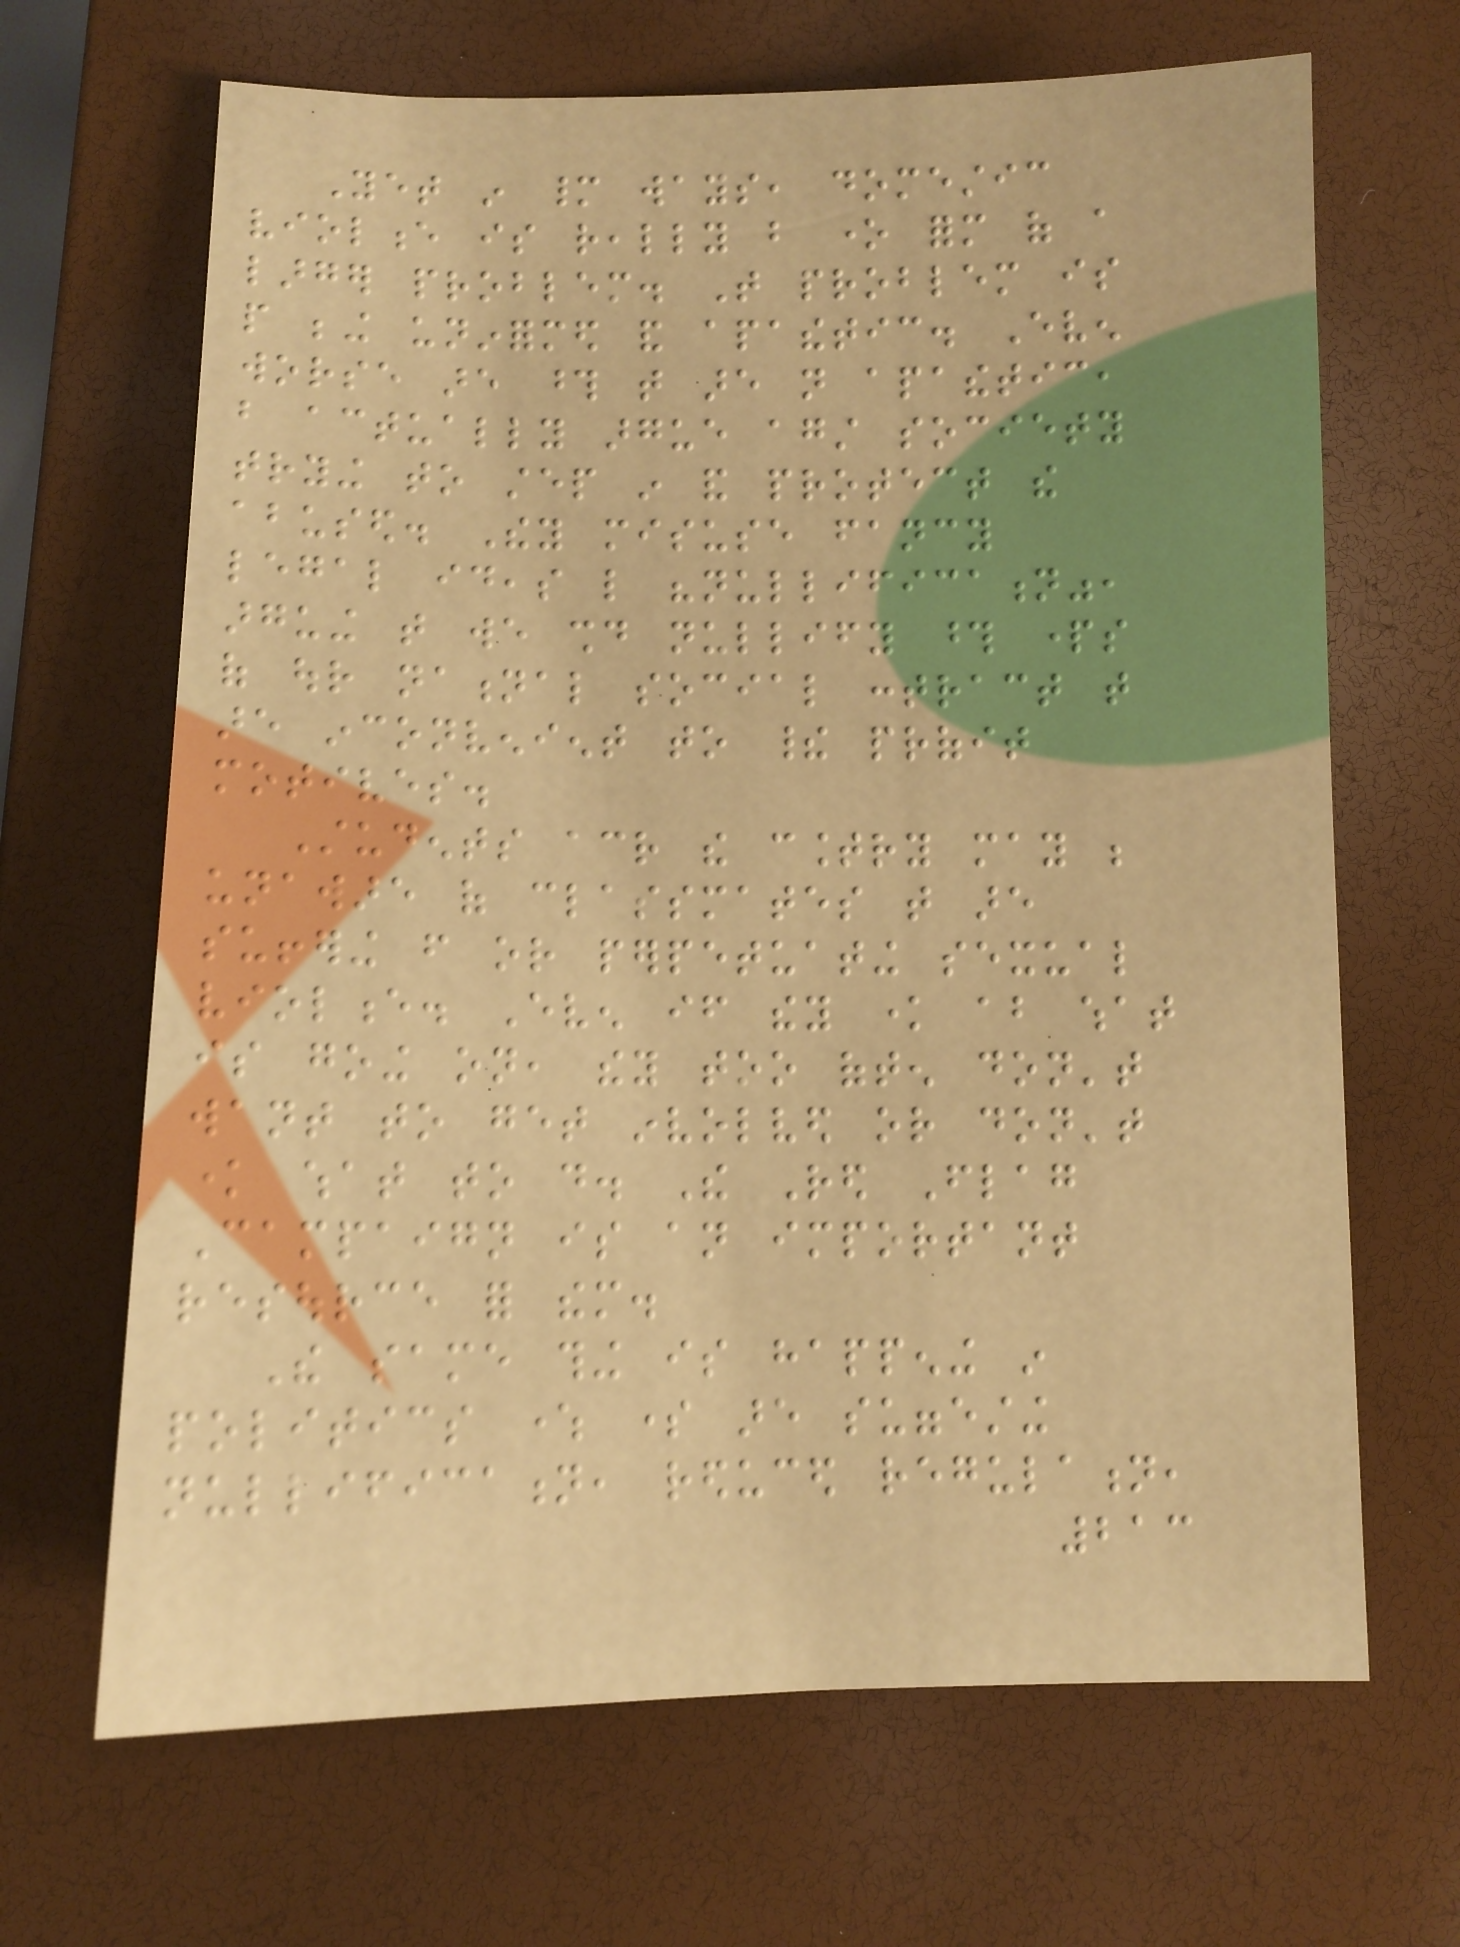Yet in many ways, domestic
violence is really but one form of a
larger problem. That problem is
people being uninformed and apathetic. Even
worse are those that are not apathetic,
but actually argue against society
trying to step in and protect the
abused. They misuse fancy
legal ideas like "nullification",
arguing that we should nullify those parts
of our national social contract that
are inconvenient to their profit
motives.
Students across the country may be
unaware of classmates that are
suffering from or perpetuating sexual
violence. Even if they know about what
is going on, they too often don't
want to get involved or don't
know what to do. The Red Flag
Campaign is an important
resource for them.
The same thing is happening in
politics where some are suggesting
nullification, reduced regulation,
213
